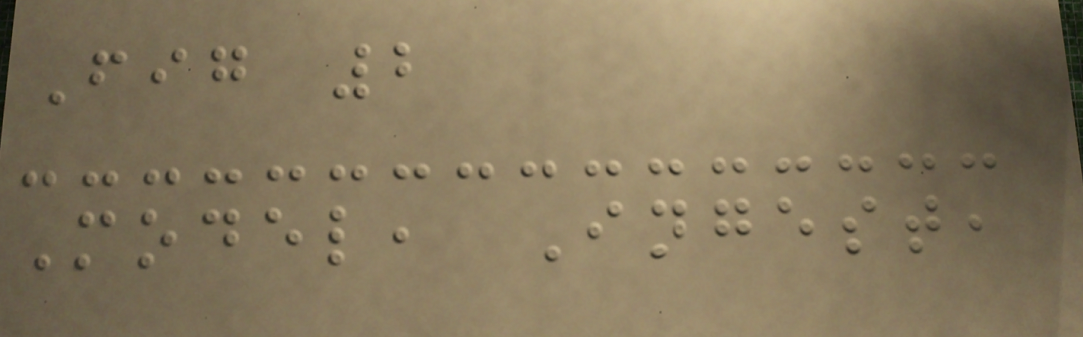Fig 2
Model, Ingest,
